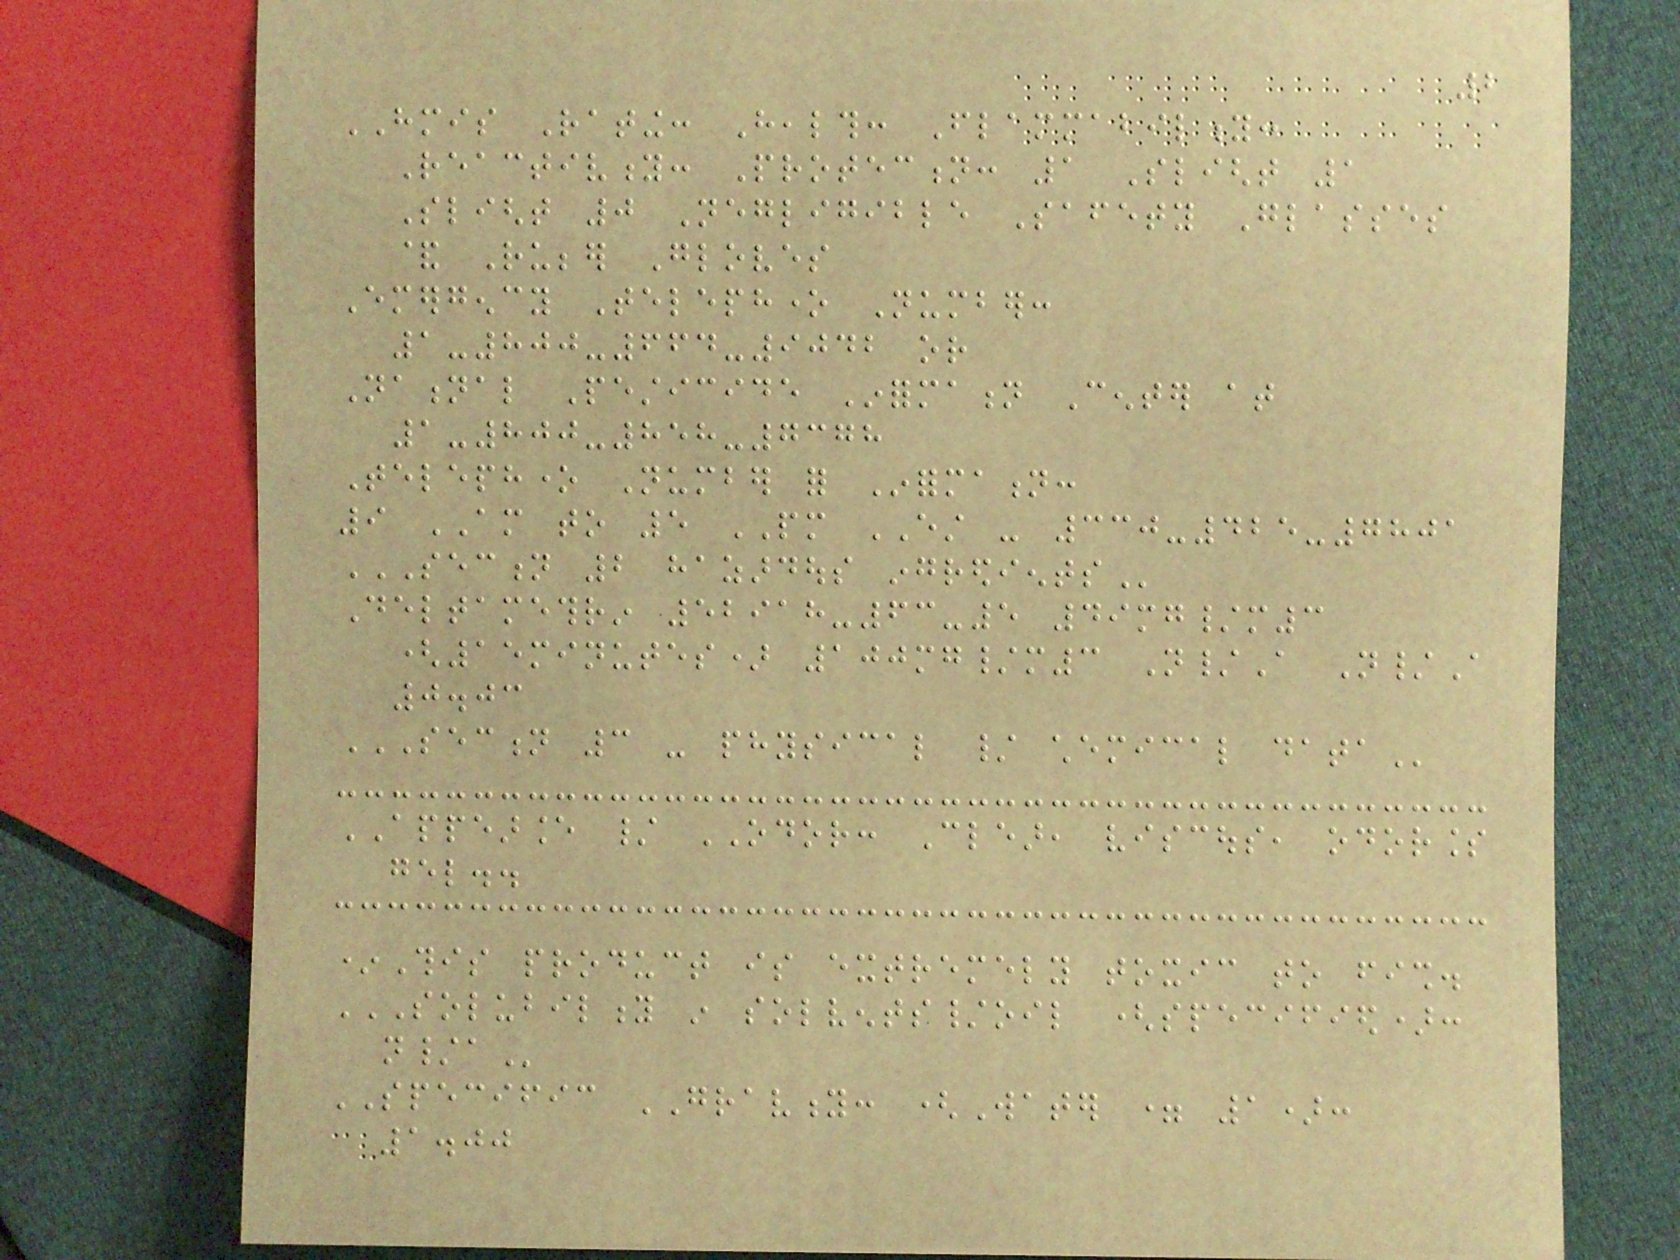2
HMIS Rating: Health: Flammability:
Reactivity: Protection: 1 Slight 1
Slight 0 Negligible Safety Glasses
& Rubber Gloves
Emergency Telephone Number:
1-800-664-9042 or
National Pesticide Information Center at
1-800-858-7378
Telephone Number for Information:
9 AM to 5 PM EST - 330-425-7801
SECTION 2 HAZARDOUS INGREDIENTS
Deltamethrin 52918-63-5 49mg/m3
(15minutes) 100mg/m3 N/A N/A
0.03
SECTION 3 - PHYSICAL / CHEMICAL DATA
APPEARANCE / ODOR: Clear, viscous, odorless
gel..
*This product is extremely toxic to fish.
SOLUBILITY IN SOLVENTS/OIL (SPECIFIED):
N/A
SPECIFIC GRAVITY: (Water = 1):
1.00
